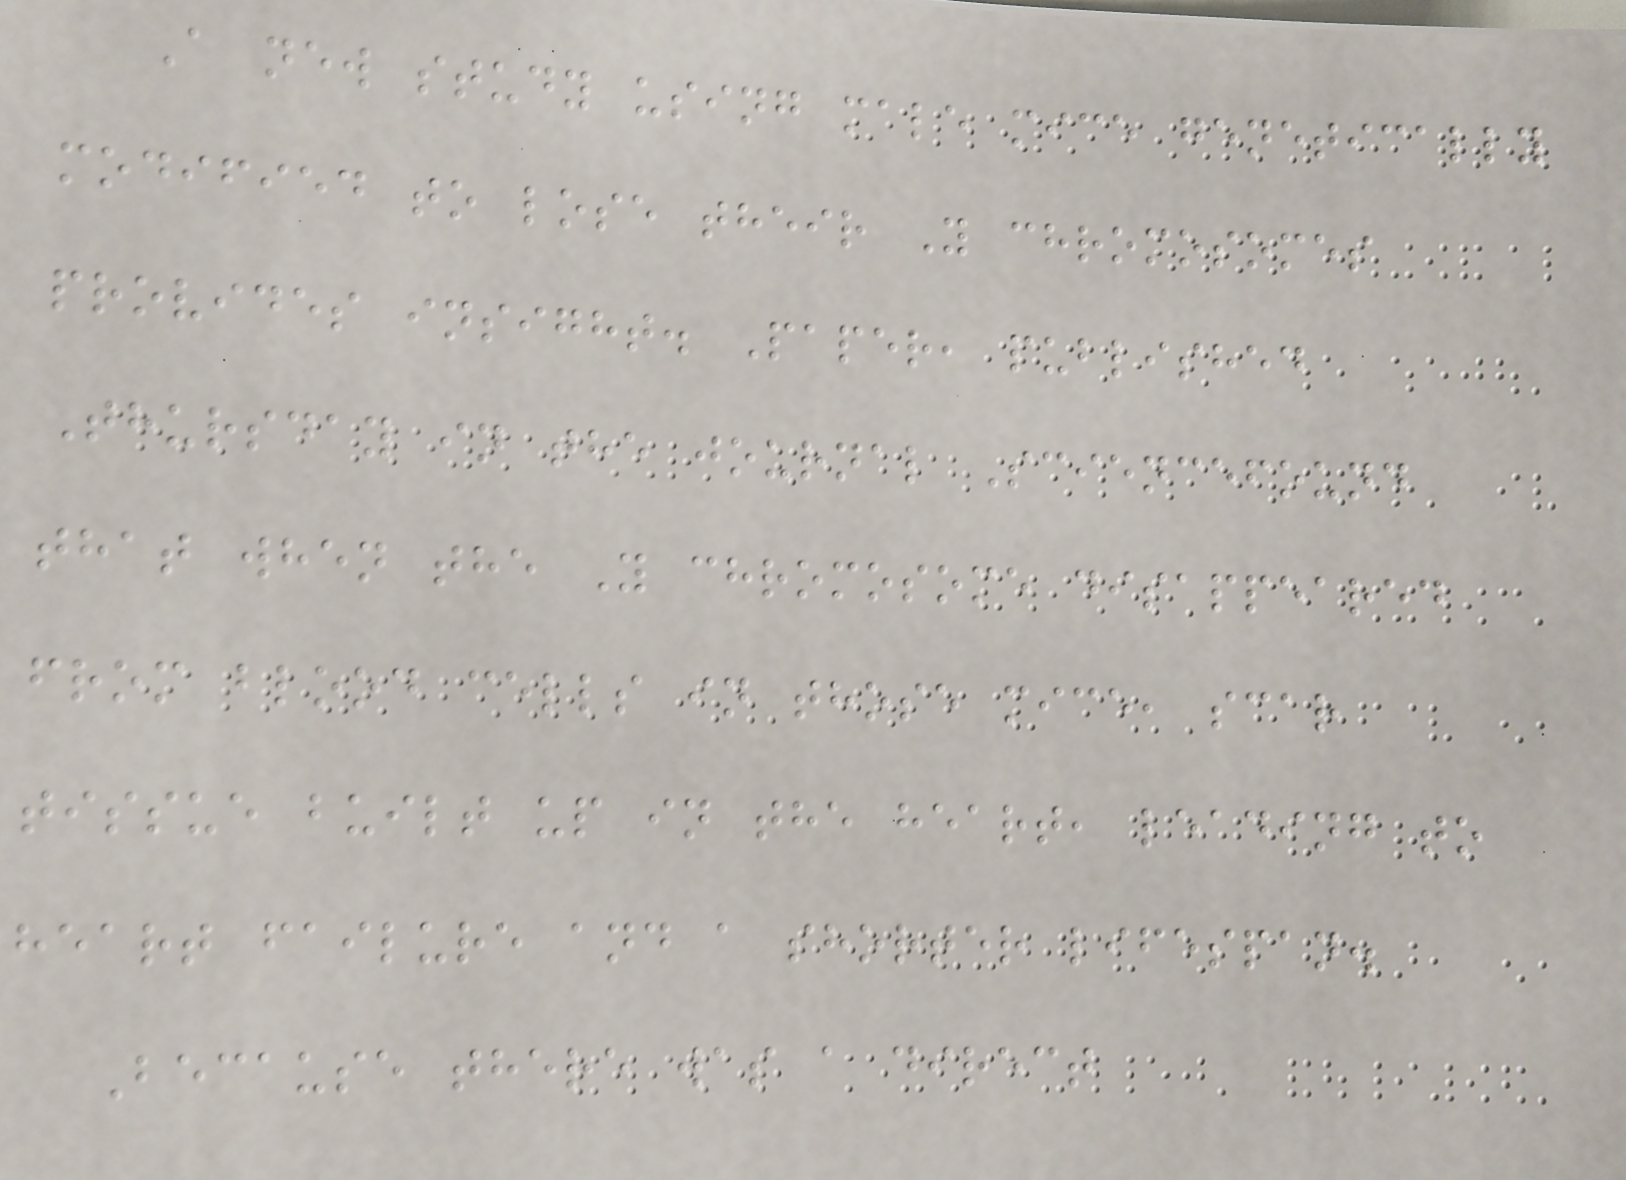A new study using male mice genetically
modified to lose their Y chromosomes
provides insight. Paper, published
Thursday in the journal Sciencefound
that when the Y chromosome disappeared
from blood cells in those mice, scar
tissue built up in the heart, leading to
heart failure and a shorter lifespan.
Because there was a direct
